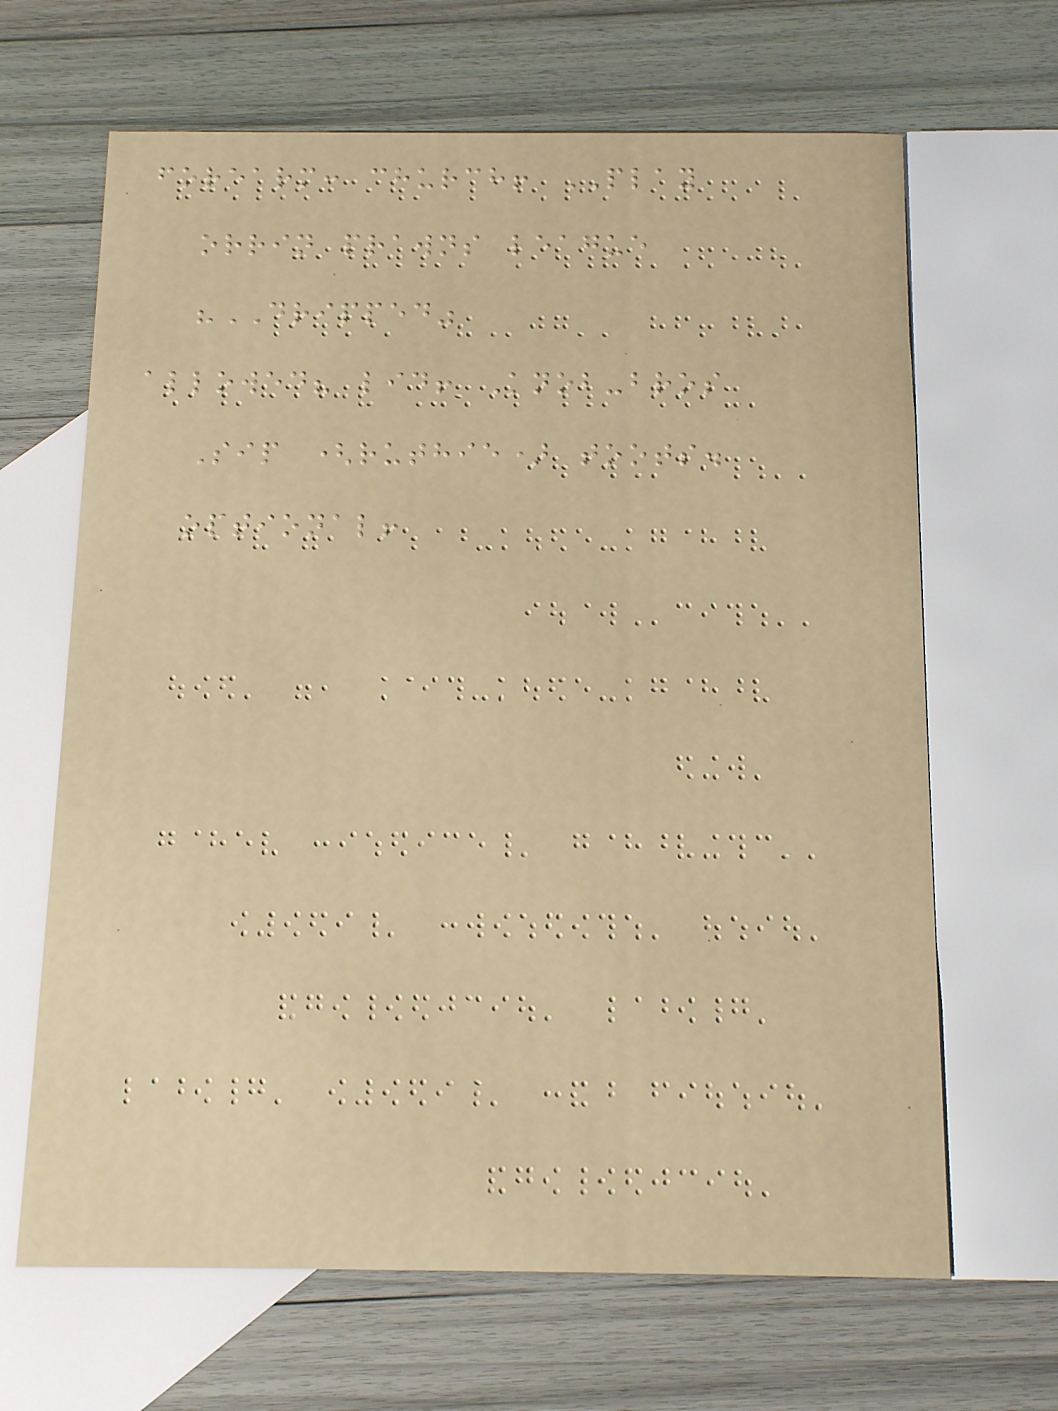forearm: church! PLAY
orrin prawns league
"DRIPPED"
allowed? lid! Knob-bros
Sip (ruthie) toots.
optional!
